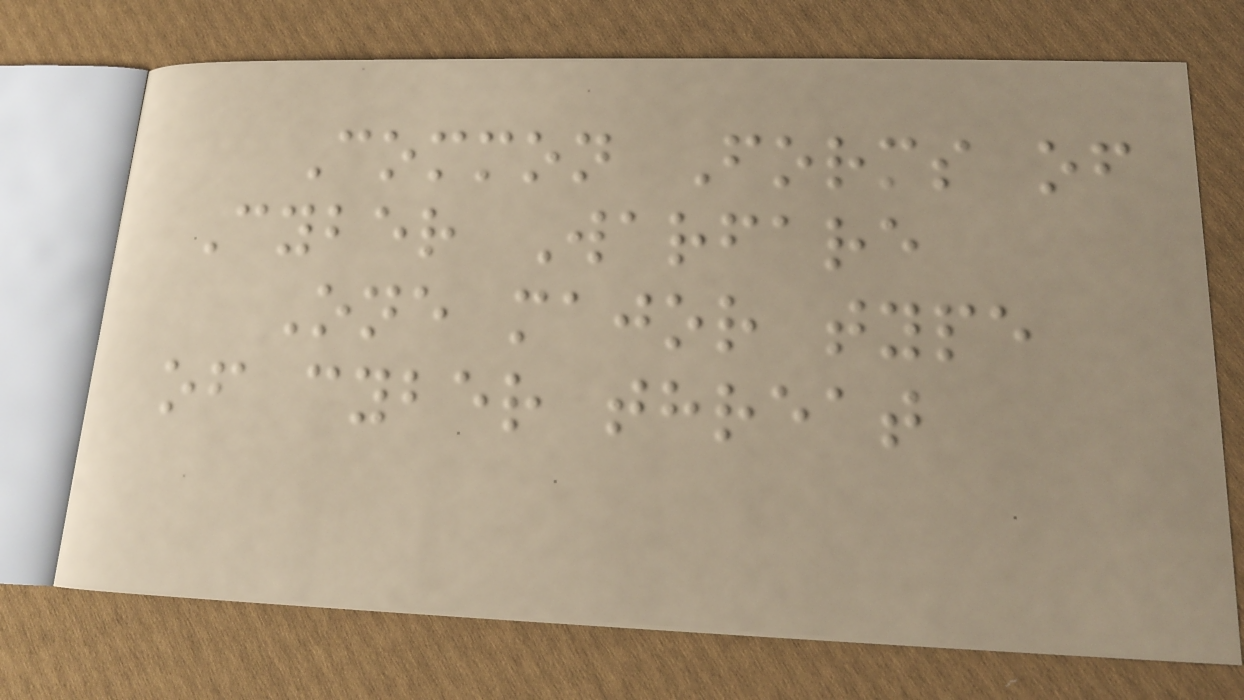Common Forms of
Cyber Warfare
One major type
of cyber threat
